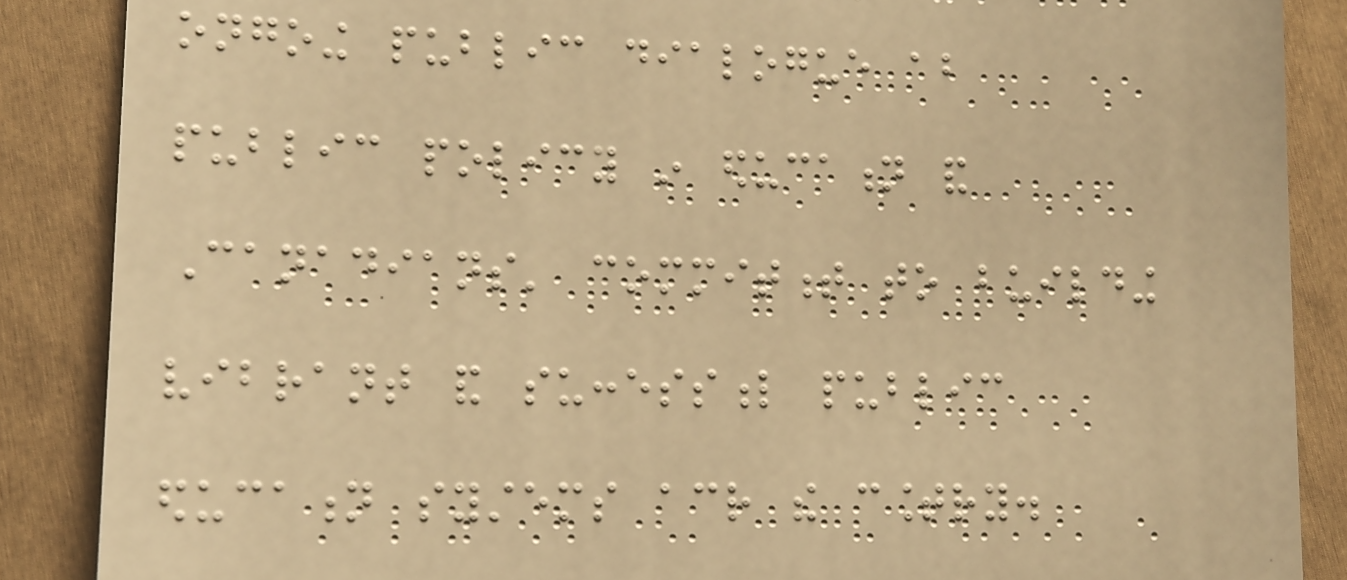ongoing public dialogue about
public policy in education and
Canadians' commitment to building
vibrant and successful public
education systems across the country.
